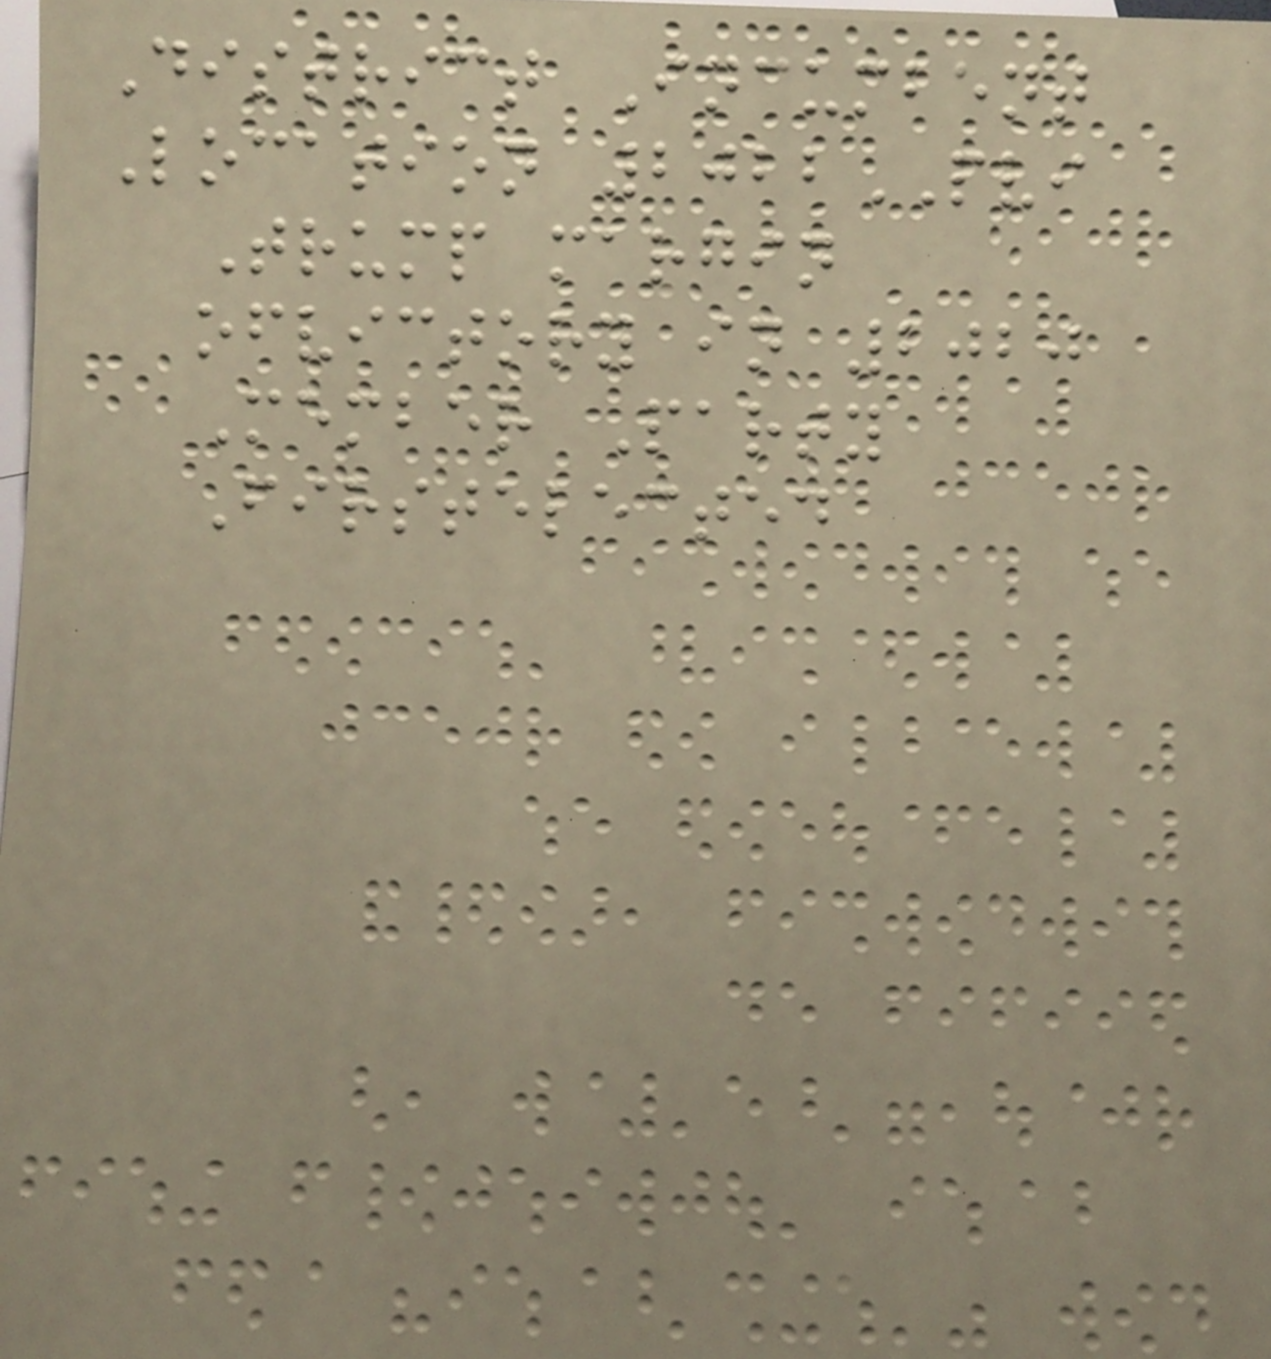District Incumbent
Location 2022PVI
Trump margin
ofvictory in 2020
Member Party
Firstelected
